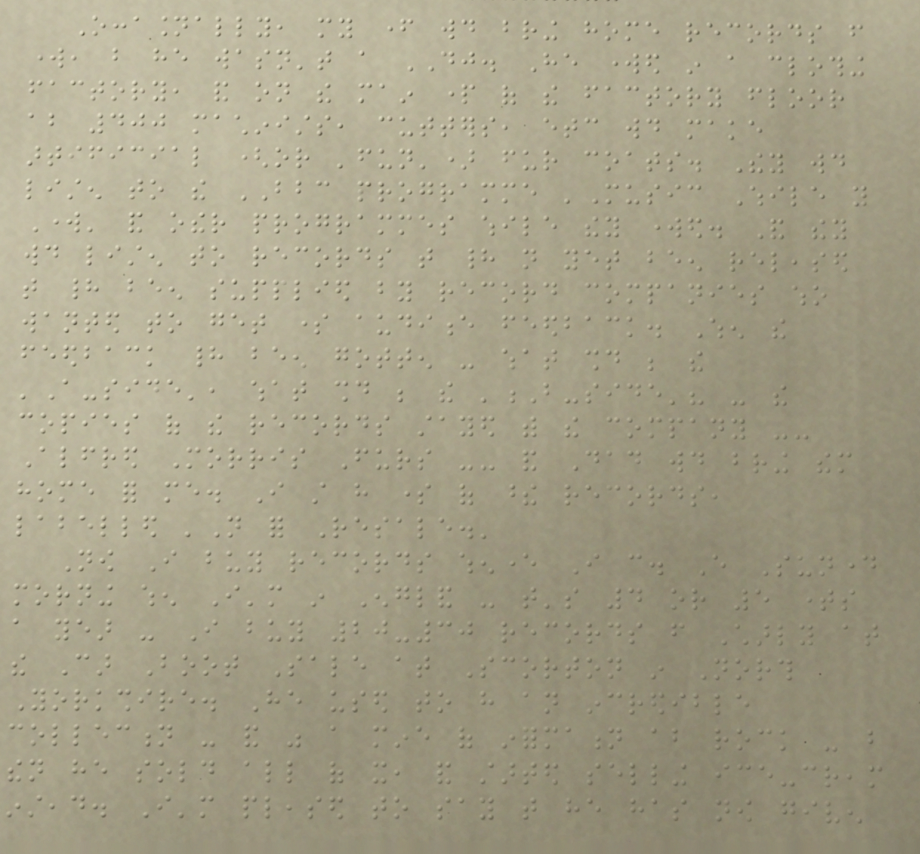Occasionally, my father would bring home records from
work, but he wasn't a DJ. He worked in a clothing
factory, and on the main part of the factory floor
about 400 machinists, cutters, etc would make
artificial (or 'fun') fur coats. They would
listen to the BBC programme 'Music While you
Work' and other programmes while they worked. And they
would listen to records that had not yet been released
that had been supplied by record companies who
wanted to get some audience feedback. When the
feedback had been gotten - what should be the
'A-side', what should be the 'B-side'? - the
copies of the records stayed with the company --
Alfred Morris Furs -- and Dad would bring them
home for me. I still have some of these records,
labelled 'Not for Resale.'
Now I buy records whenever I can. Every Sunday
morning when I'm in England - that's 4 or 5 times
a year - I buy 20-30 records from Charly at
the Car Boot Sale at Scorton in North
Yorkshire. He used to have an incredible
collection - and was a mine of information about rock - but
then he sold all of it, and started selling ice-cream
instead. I'm pleased to say that he has now given
